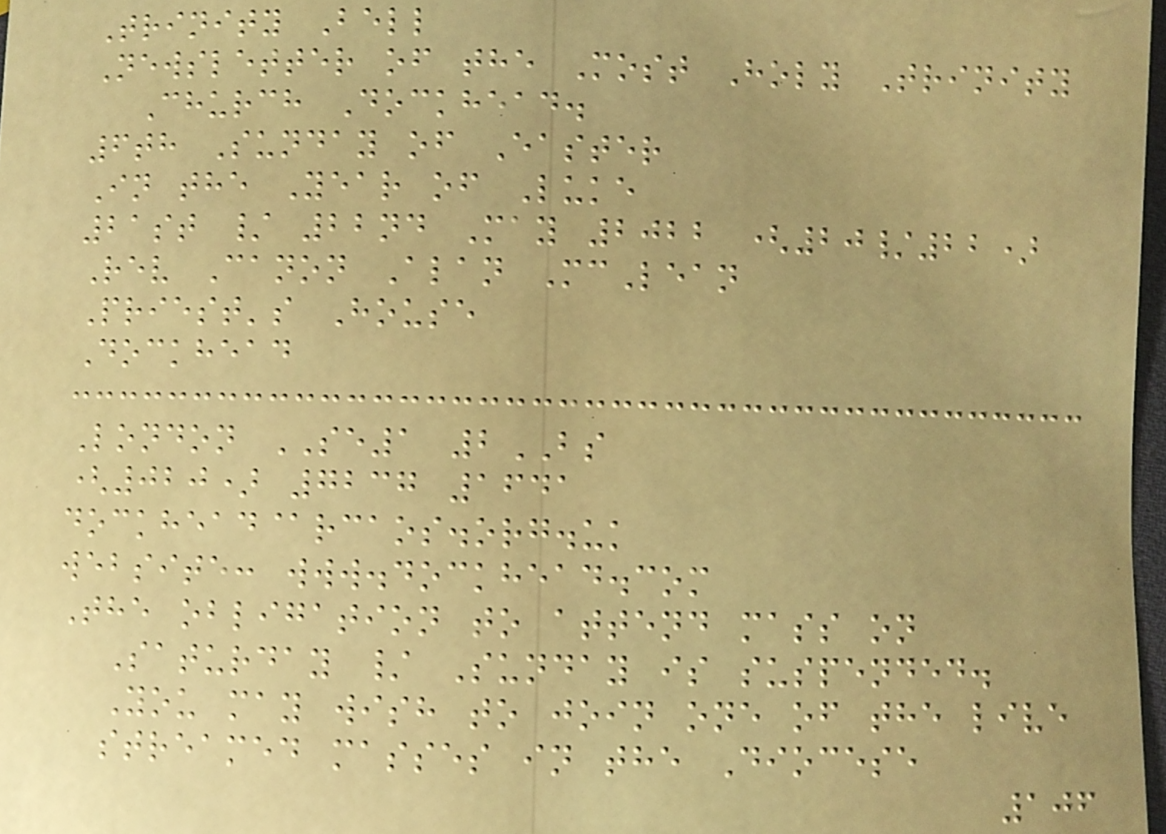Trinity Bell
Newsletter of the Most Holy Trinity
Church Dockhead.
6th Sunday of Easter
In the Year of Luke
21st / 22nd May 2022 (20/22)
Rev Canon Alan McLean
Priest's House
Dockhead
London SE1 2BS
(020) 7237 1641
dockhead@rcaos.org.uk
website: www.dockhead.com
The obligation to attend mass on
Saturday / Sunday is suspended.
You may wish to join one of the live
streamed masses in the Diocese
106
